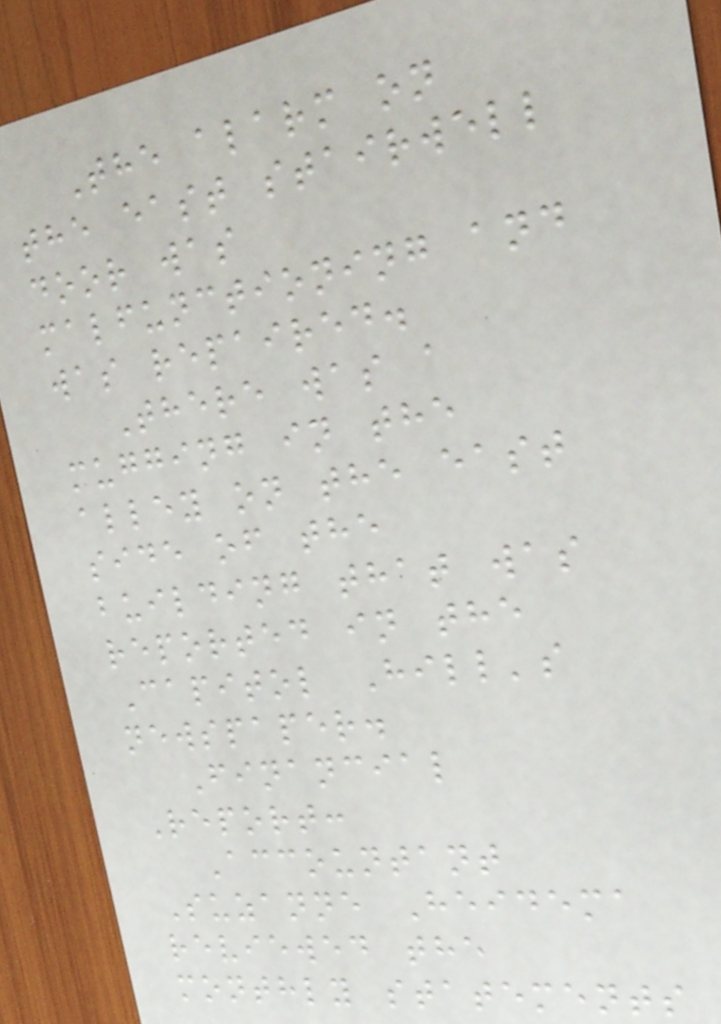The alarm on
the east stairwell
door was
malfunctioning and
was repaired.
There was a
mugging in the
alley on the east
side of the
building that was
reported in the
Capitol Hill's
newspaper.
Financial
Report:
Accountant
Suzanne Heidema
reviewed the
monthly statements
